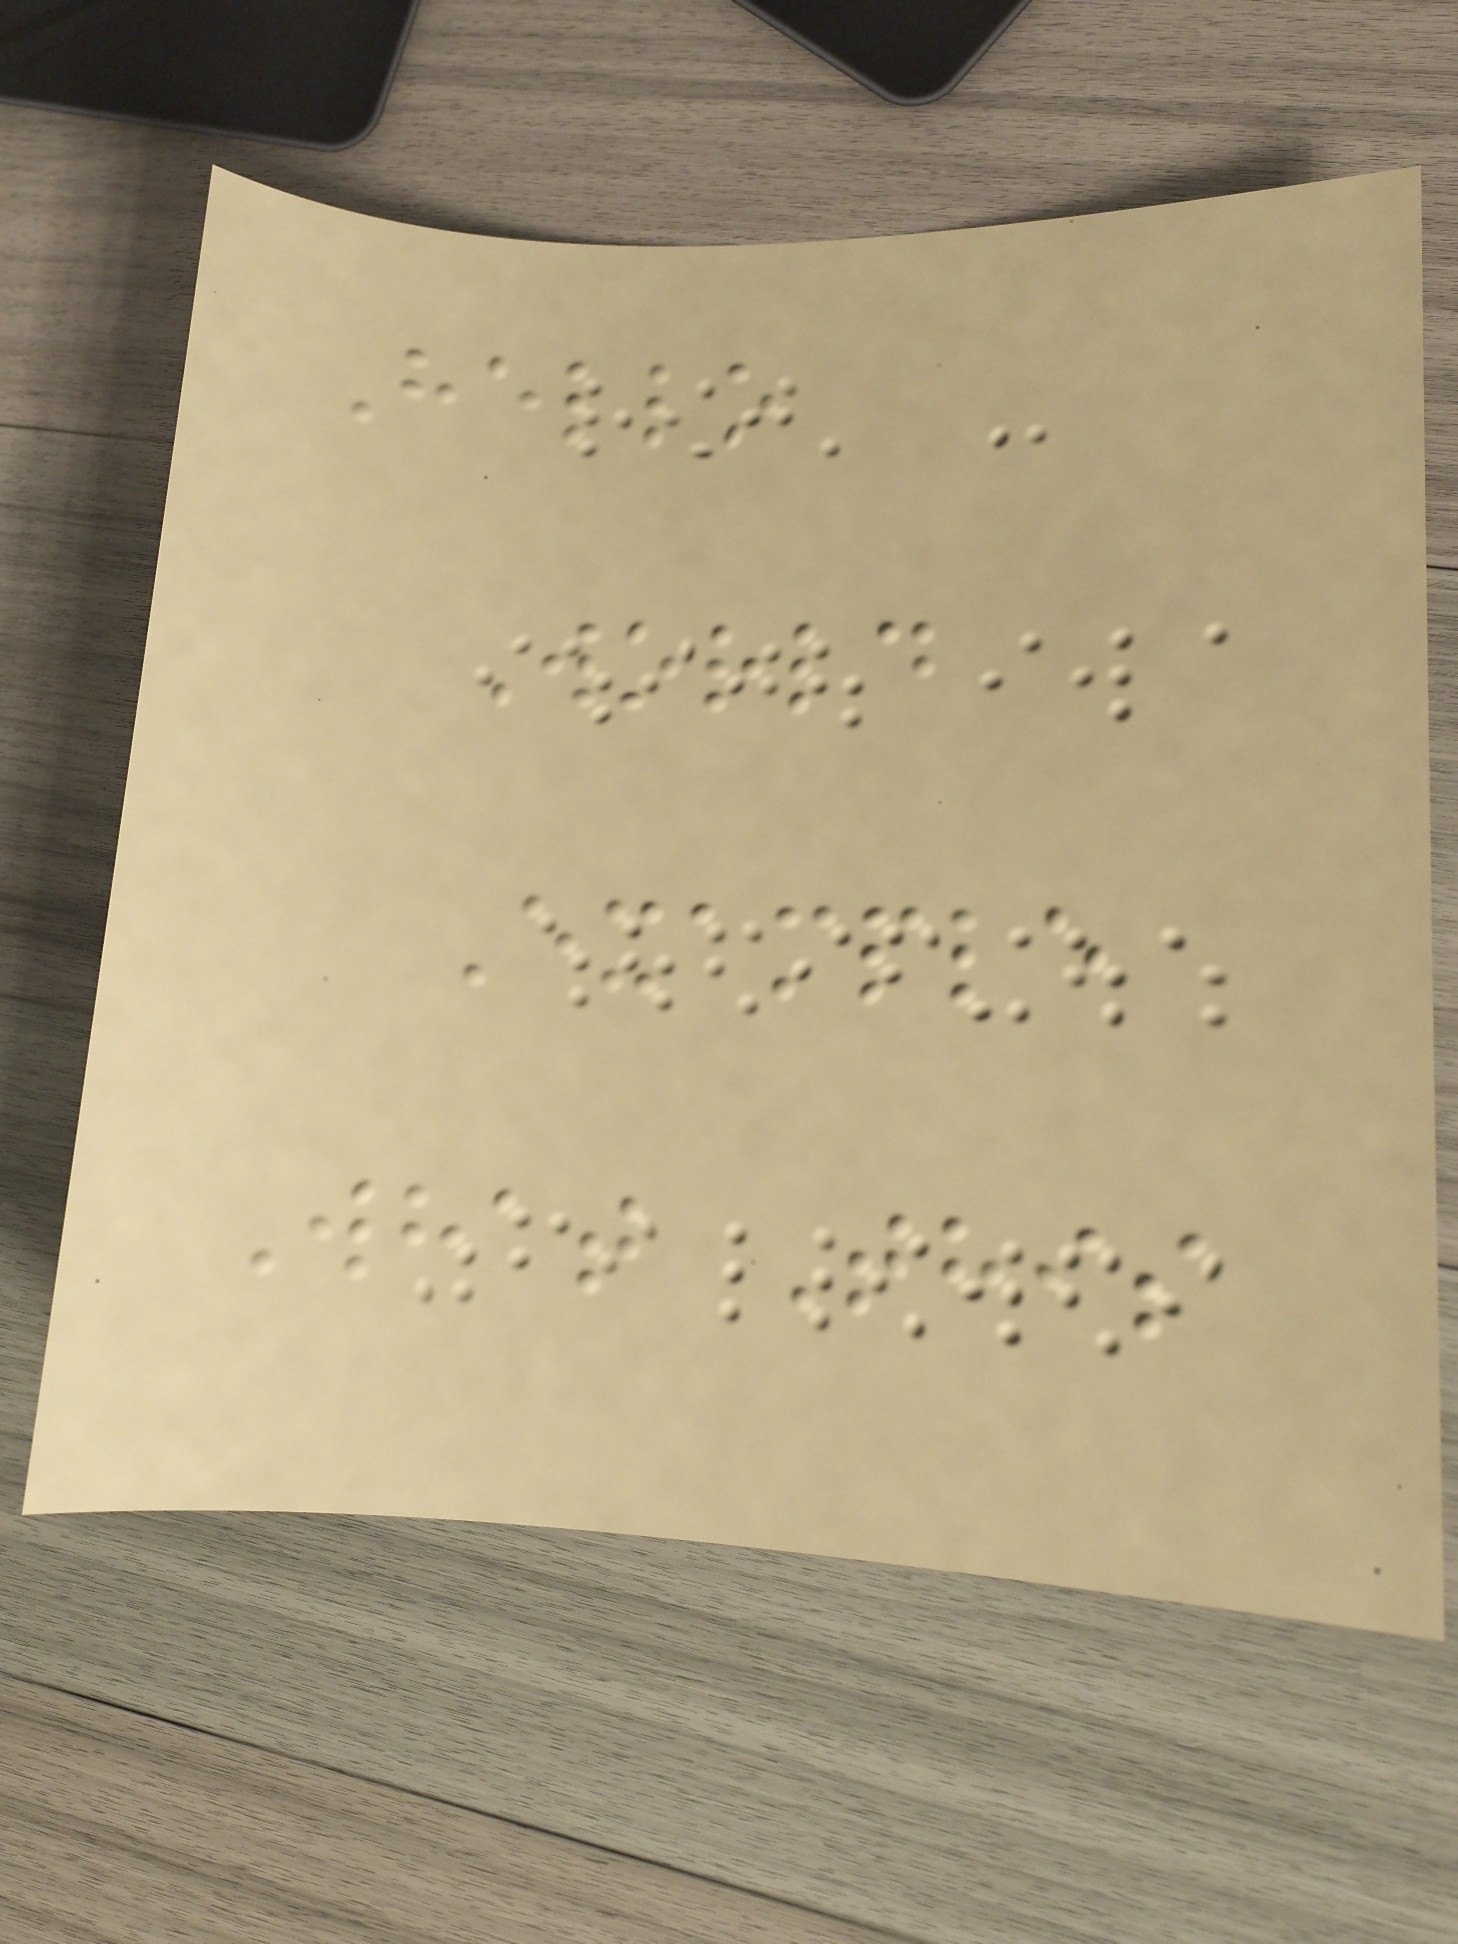Hello
World
Example
What This
